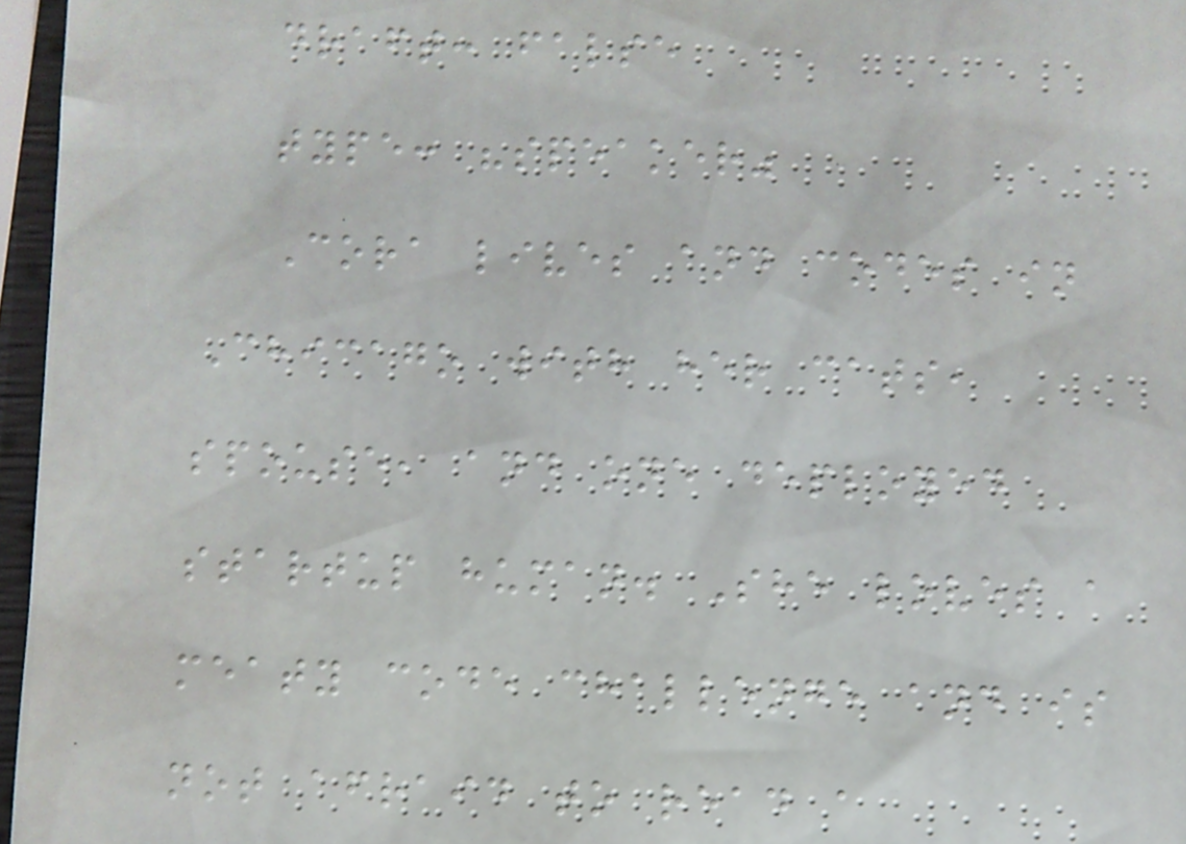draft: false
type: "speaker"
Cora lives and codes in
Chicago with her cats,
spouse, and one deployed
startup human. She loves a
meaty code challenge and is
not afraid to read a
